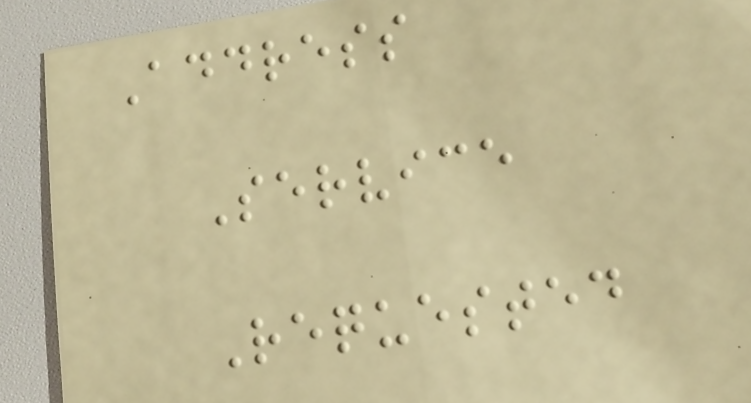Address
Service
Requested
